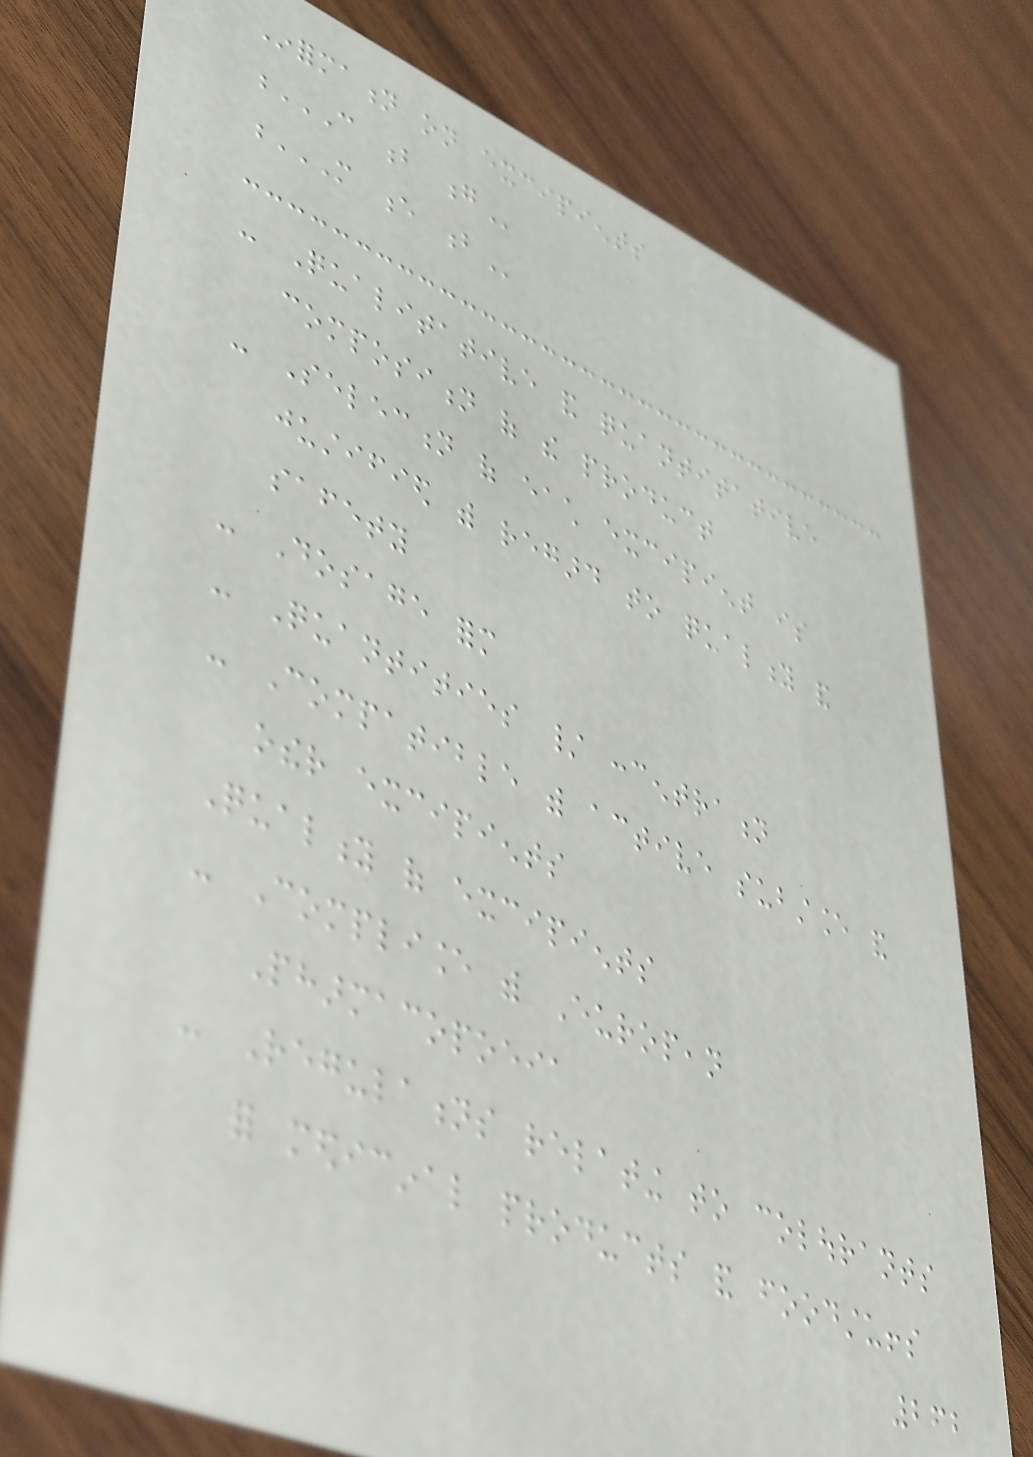Information on excipients
C B G
M E B
- Qualitative and quantitative
composition of the product
- Selection of each excipient is
justified with regard to quality and
safety
- Dosage form
- Quantities / concentration
- Compatible with active substance and
other excipients
Quality of excipients
- Compliance with European
Pharmacopoeia
- Regulations relating to colourants
for medicinal products and foodstuffs
262
